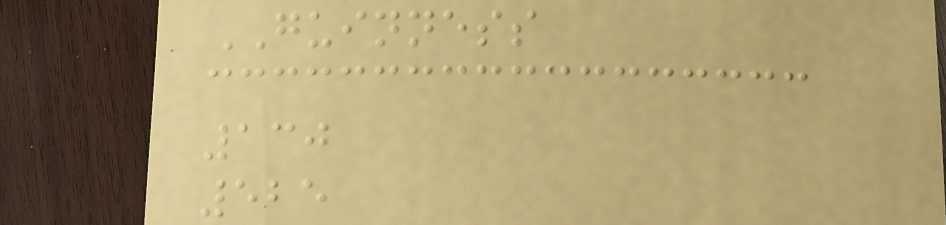GUINNESS
130
525
